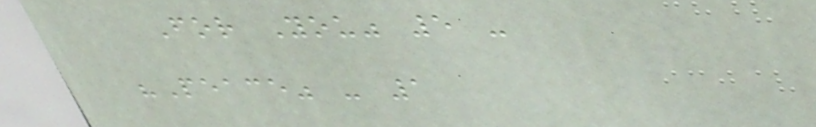For You" 5 -
"Peace" - 1
